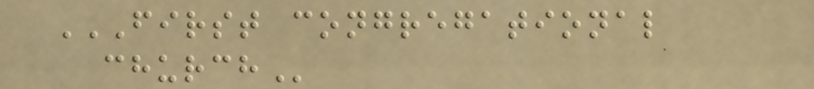FIRST CONGREGATIONAL
CHURCH
